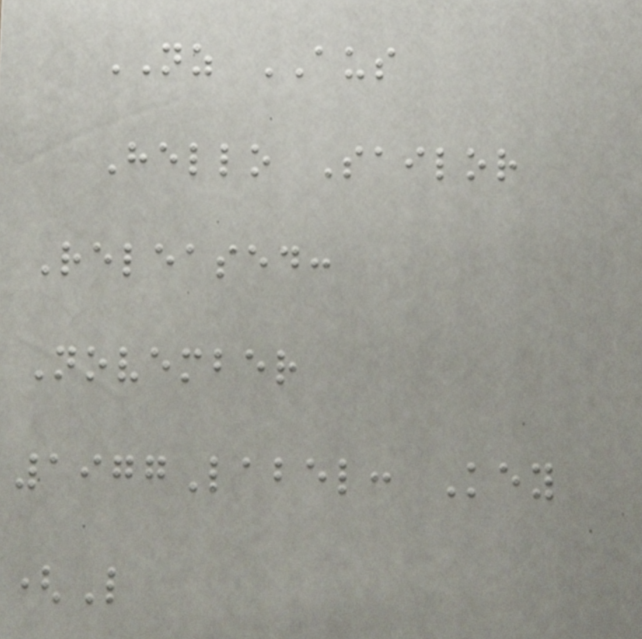NZ AUS
Hello Sailor
Released:
November
1977Label: Key
(L
